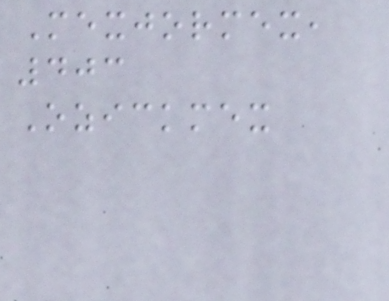Mexjormex,
403
Ozickmex
